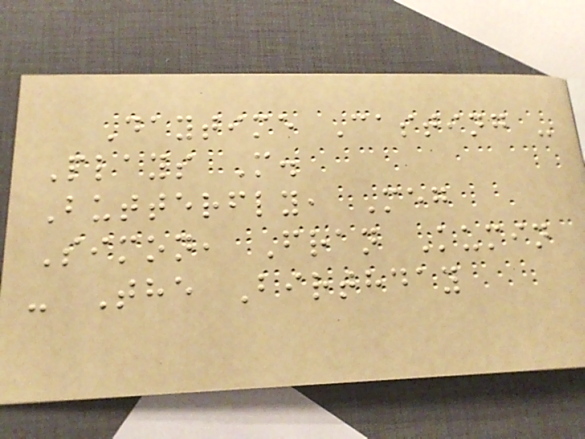Daytime Casting -
Plays M.
Butterfly, Meg
Simon, Fran Kumin
- The Birthday
